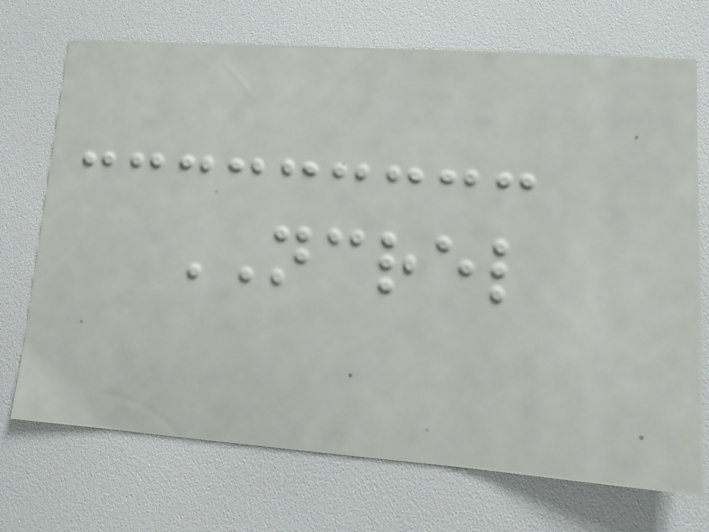NCREL
